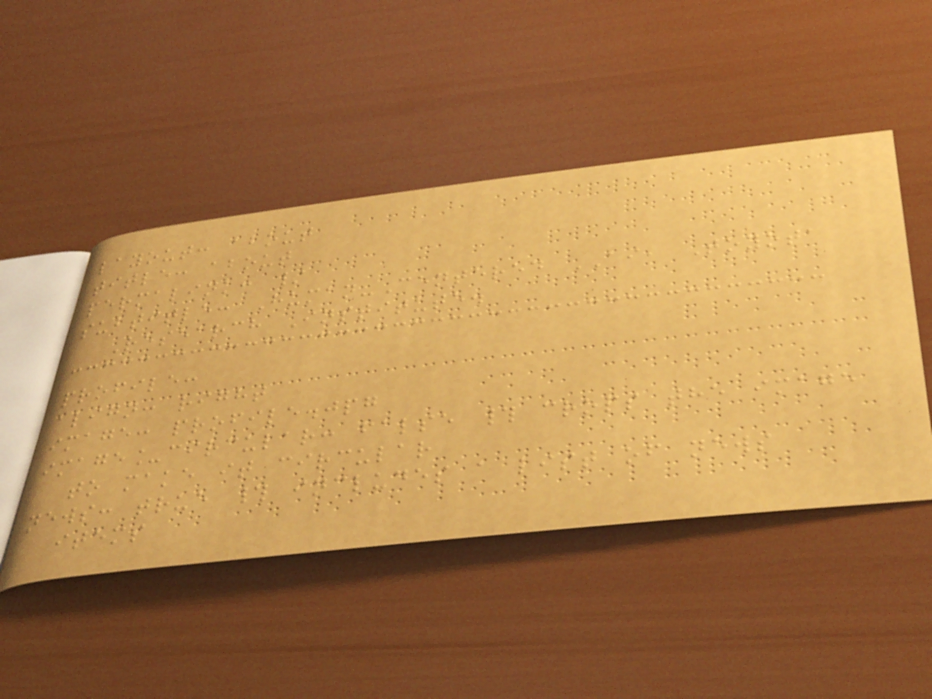layout: about
title: about
permalink: /
subtitle: Human-Centered AI, Toyota
Research Institute.
profile:
align: right
image: profile.jpg
image_circular: false # crops the image
to make it circular
news: true # includes a list of news
items
